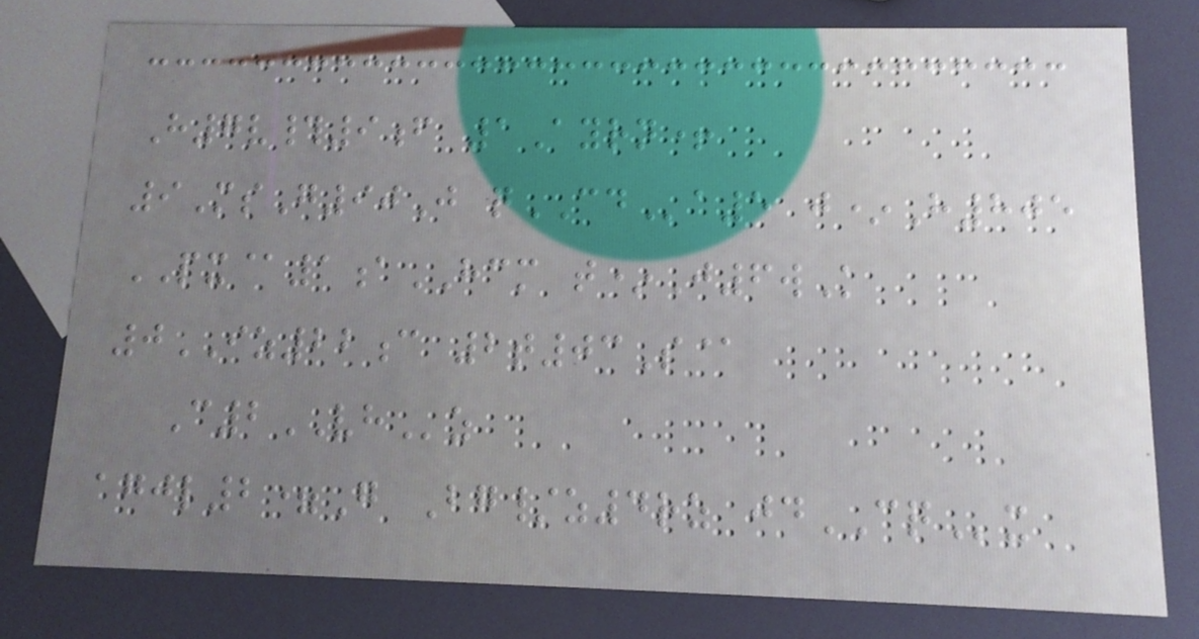H7v#9f 1Ayrn+
9MsG90J qCDa5 j*H805
PX@1aHCM t*J6wK
0IZ22c 2t03S@
C2VHz
agjl2=G Bg/z4rz jdCQx
